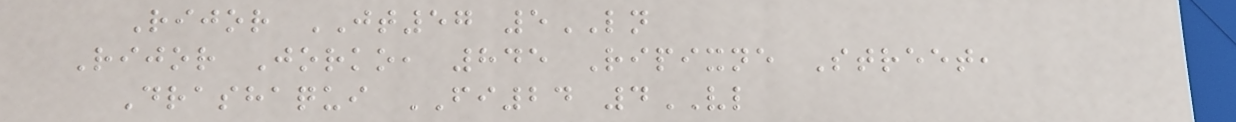Rijor JT57 5LN
Rijor Jorko, 845 Ripixne Street,
Drashaqui FI24 4VL
